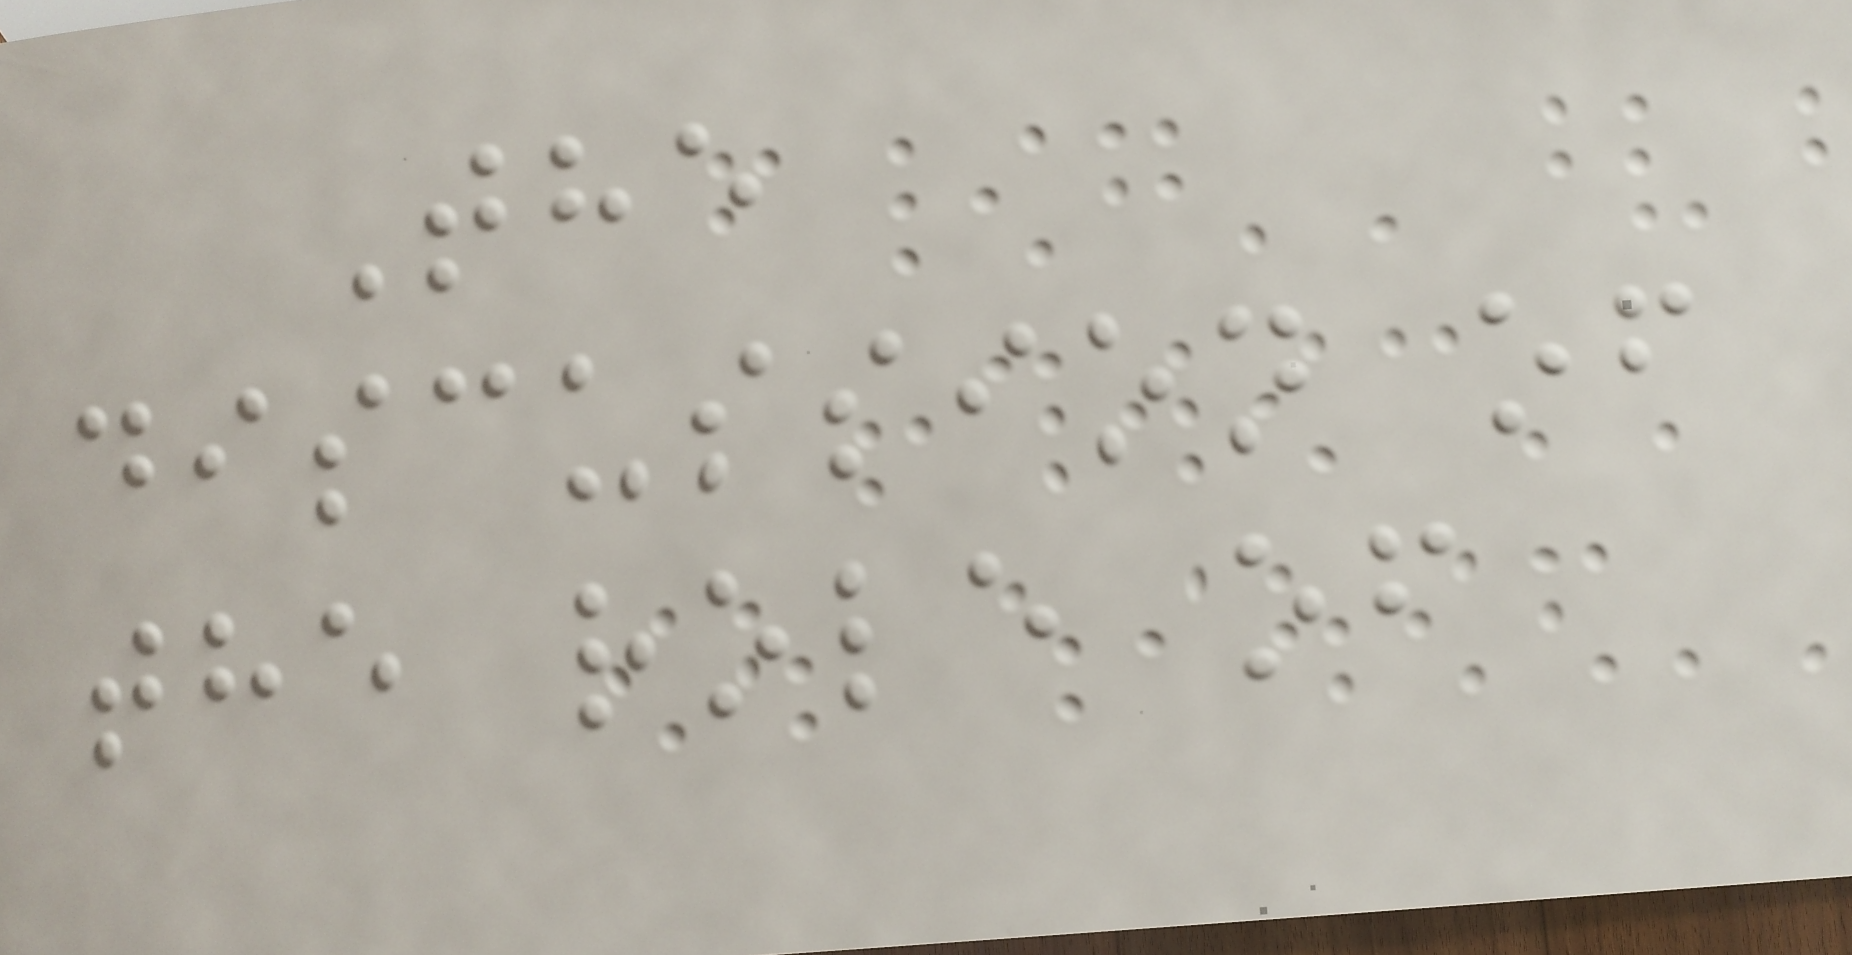The
discussion of
the role of
